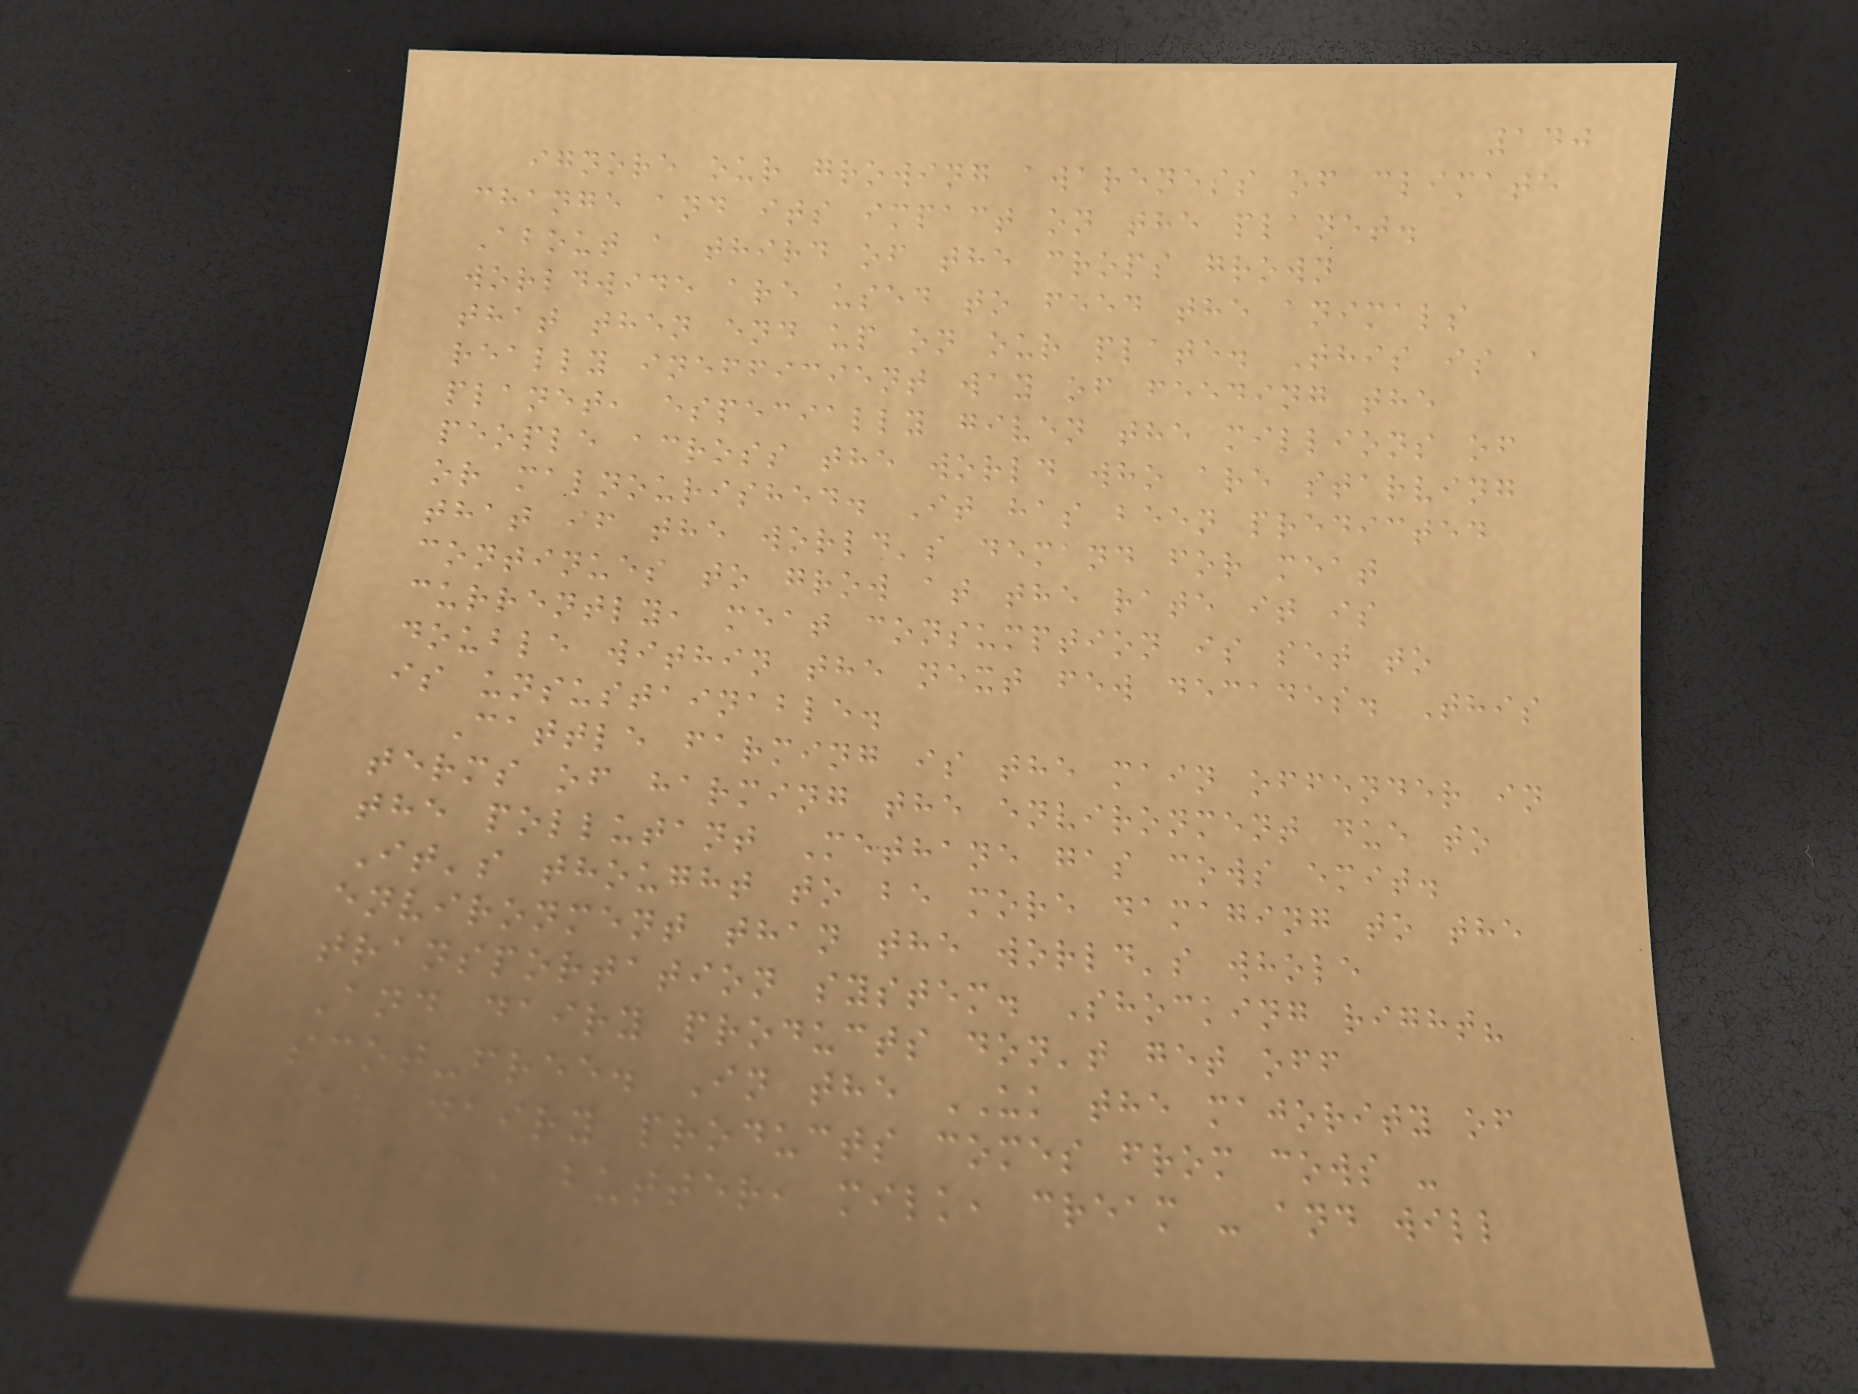140
ignore our growing awareness of climate
change and its impact on the planet.
About a third of the crops grown
worldwide are used to feed the animals
that then end up on our plate. This is a
really inefficient way of feeding the
planet, especially given the millions of
people across the world who are starving
or malnourished. It has been predicted
that if the world's demand for meat
continues to grow at the rate it is
currently, meat consumption is set to
double within the next few decades. This
is unsustainable.
Cattle farming is the main offender in
terms of harming the environment due to
the pollutant Methane gas cows emit.
It's thought to be more damaging to the
environment than the world's whole
transportation system. Shocking right?
And dairy products don't get off
scot-free. In the UK the majority of
our dairy products comes from cows -
cheese, butter, milk, cream - and will
